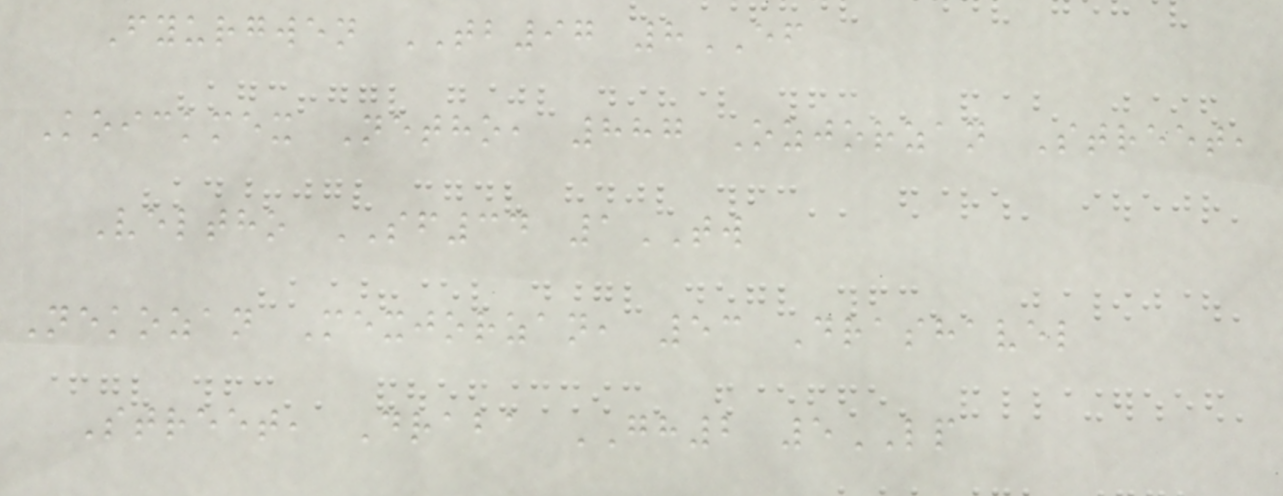Fyurgwen TB97 8EF
Koickmex Netho, 887 Ozjorzan Street,
Veltho SF34 1TW
Nekozan Mexjorzan, 53 Drashavel
Street, Draba GH2 5LP
